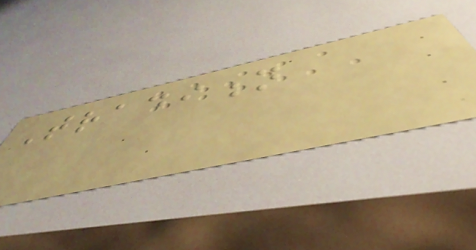Tradition
